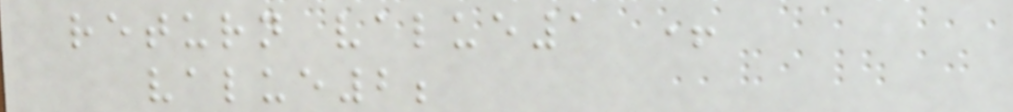return value1 +
value2;
